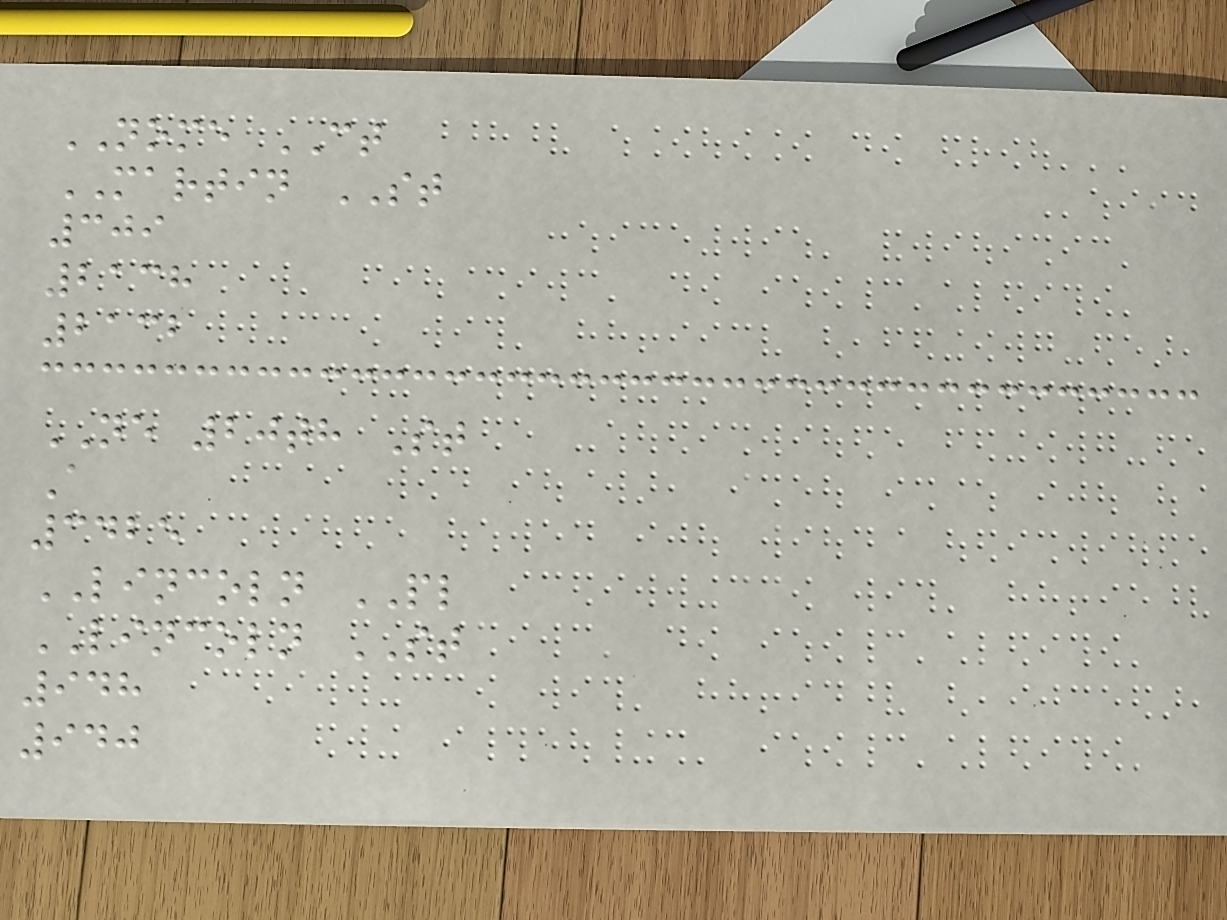NOME CT
MARTIN ST
309
2138
2132
NE 20th St
A
3425
LINCOLN PL
LINCOLN ST
948
940
